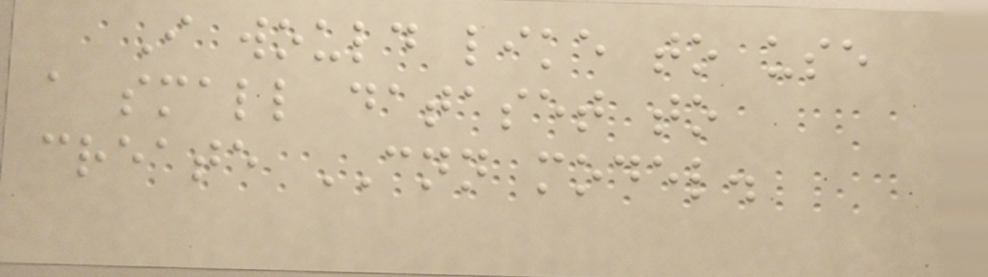I would like to use
a small dataset to
create CNN model.
